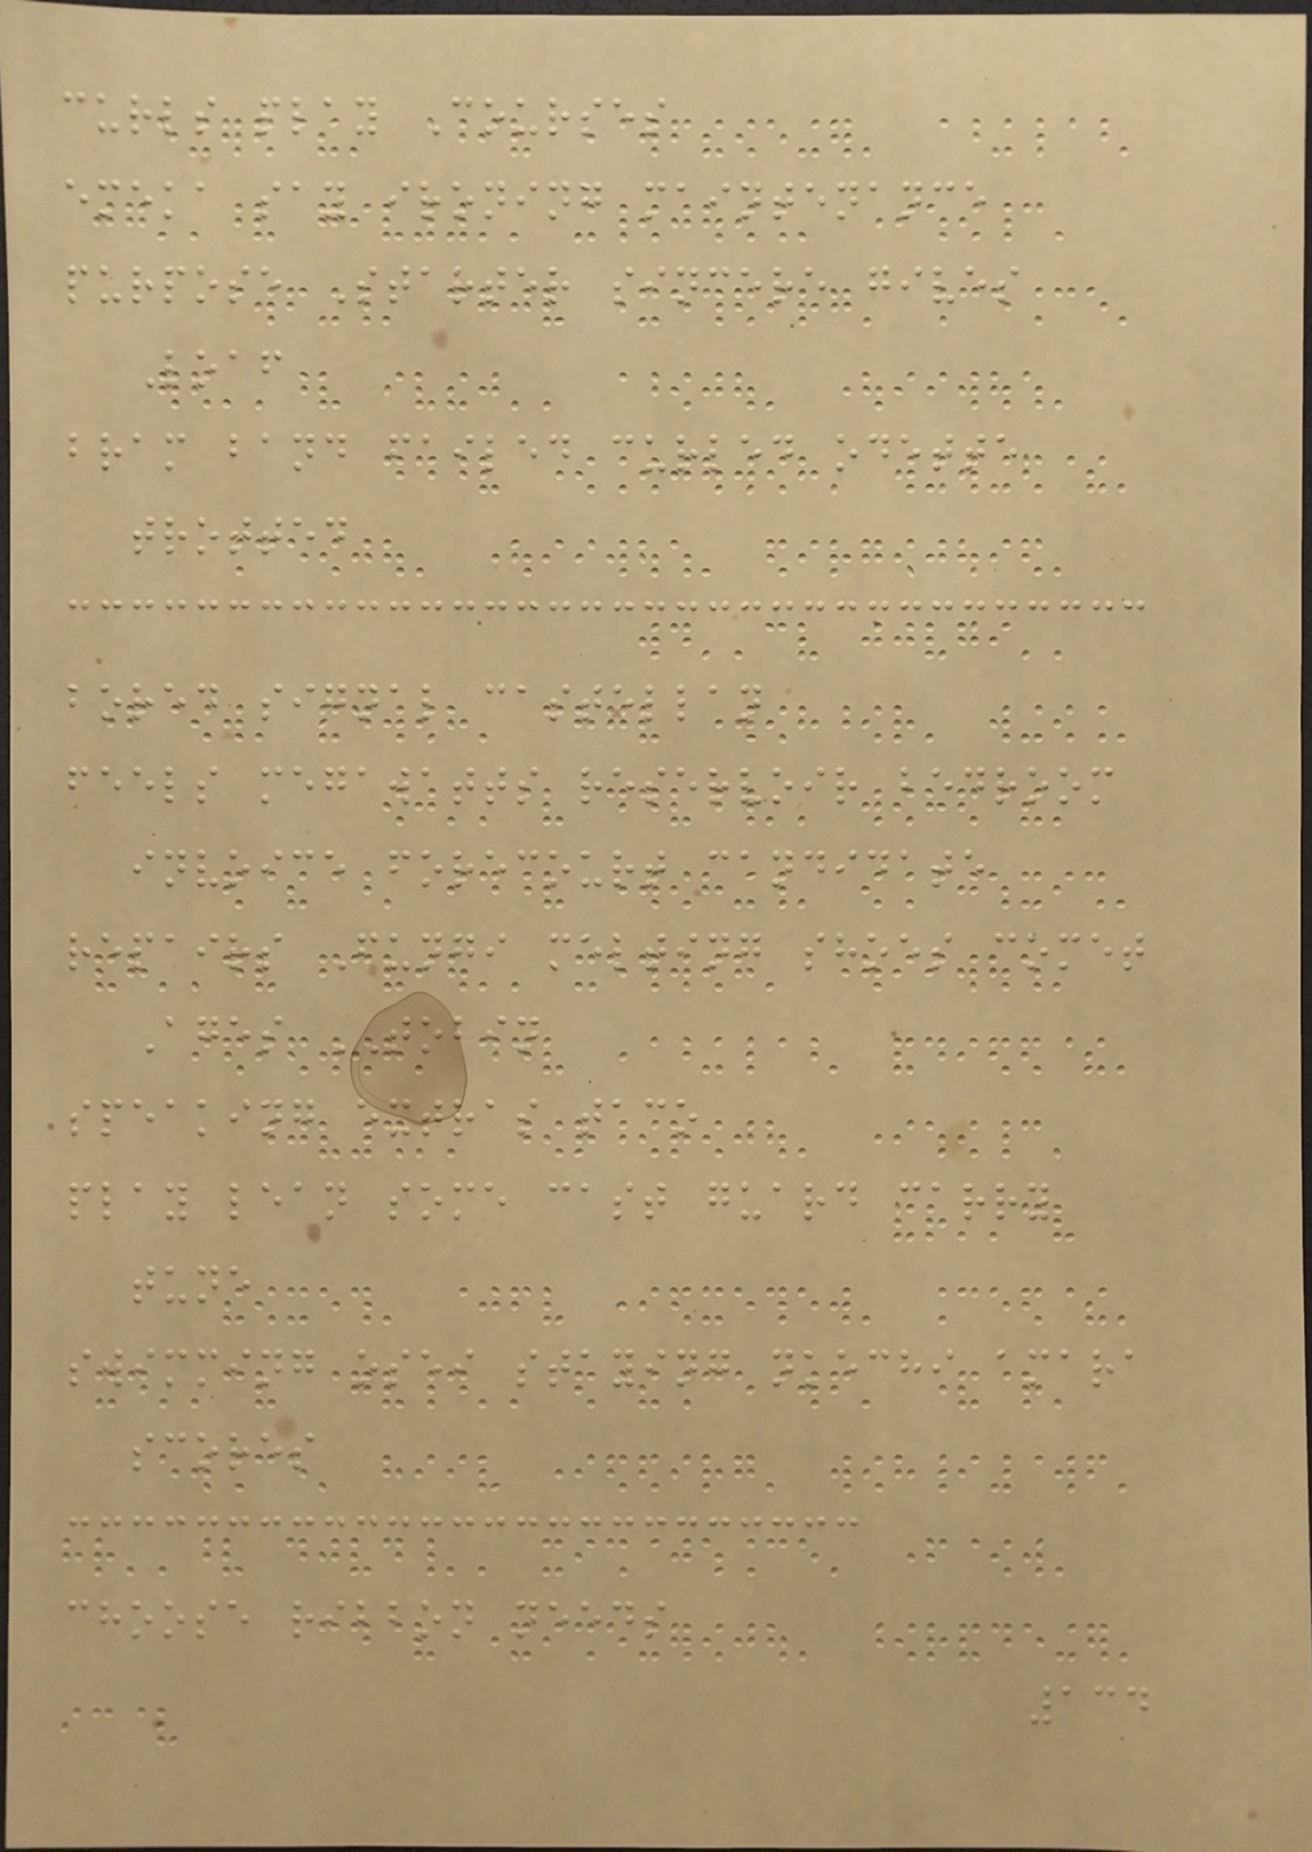curls play Courses
emeka say ironing maintenance
purpose Starter sincere gives
Loaf
bram band failed curled odette
trotted
bored signal castellan
feels megawatts reservoir bedroom
invoice forecourt candidate
repairs Fungi melting shoes comet
Ages TOBIN
speaking extras taco
play lean some cast guard carry
tune
swimming osei staying nkechi amara
scores
choose ribbon needs
134
